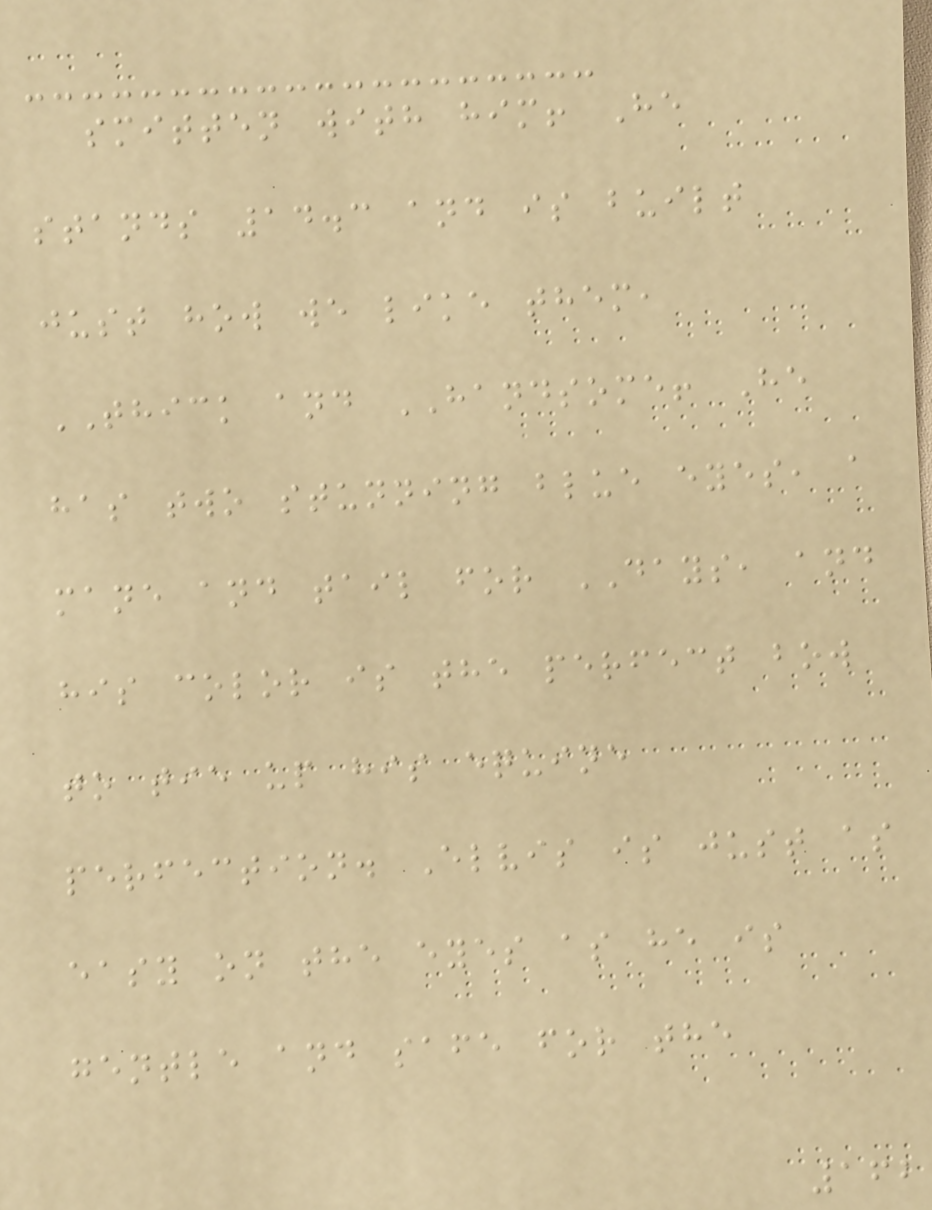smitten with him! He
stands 14.3 and is built
just how we like them,
THICK and HANDSOME! He
has two stunning blue eyes, a
mane and tail for DAYS, and
his color is the perfect bow
to tie up his equine
perfection. Elvis is just as
easy on the eyes as he is
gentle and safe for the
162
